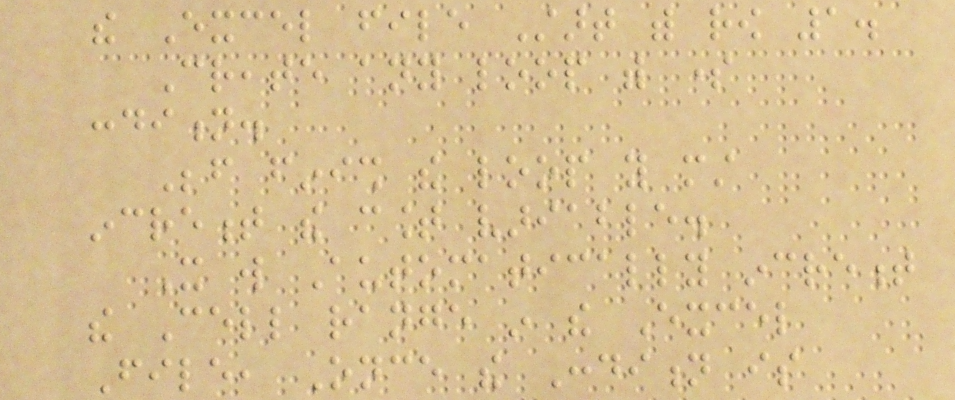the Excel file Start with row 1.
Create any loop with some
condition.
Before finish the loop you must
increment the count variable.
It will Automatically increment
the Cell range in the Excel
File, Once the Condition is
